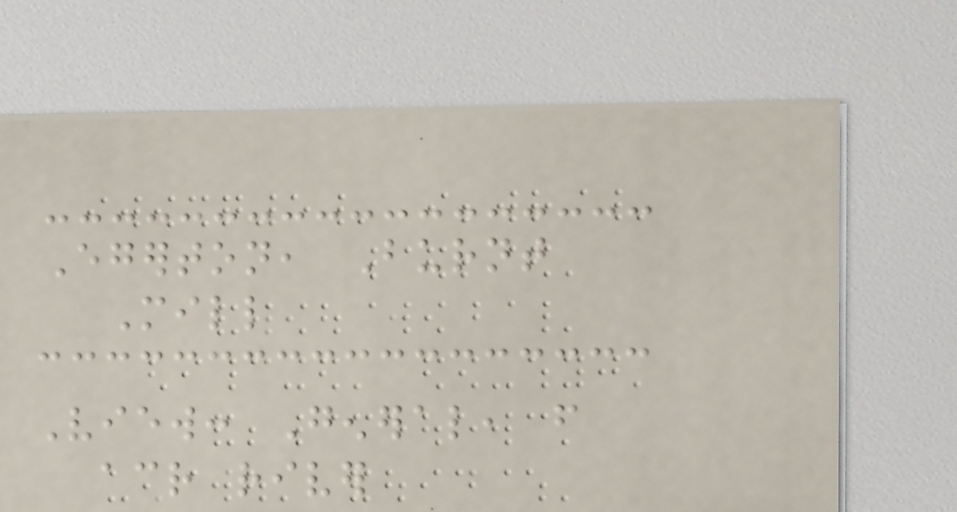Egerton, Burnt
Mill
View: General, from
across river
